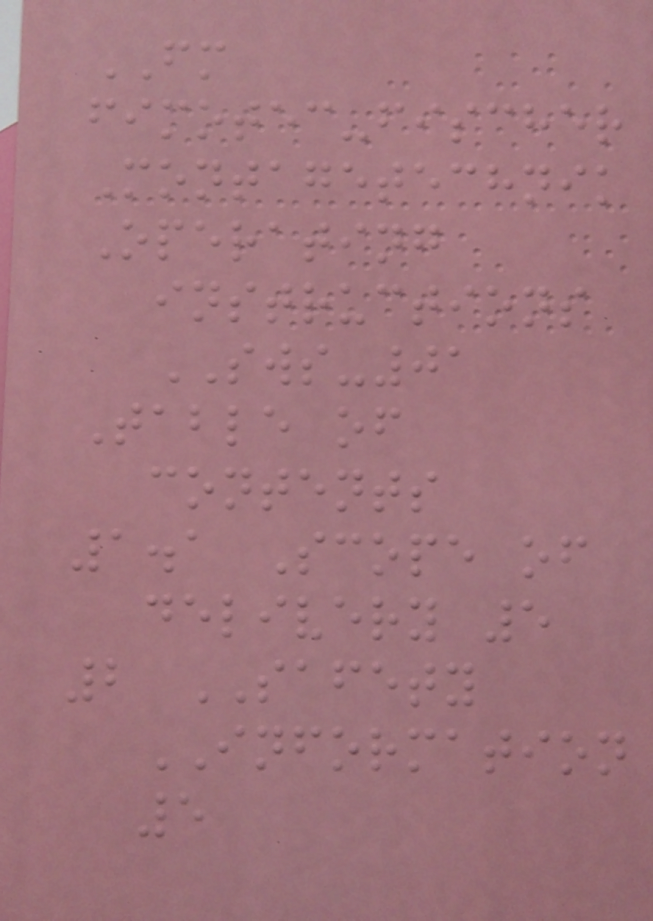FM
fimotec-fischer
Montagetechnik
Operating
instructions
SWS-01
Table of
contents
1.1 Scope of
delivery 5
2 SAFETY
INFORMATION
5
